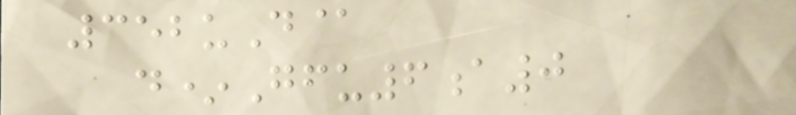352uD@
d*Gfu6a0
